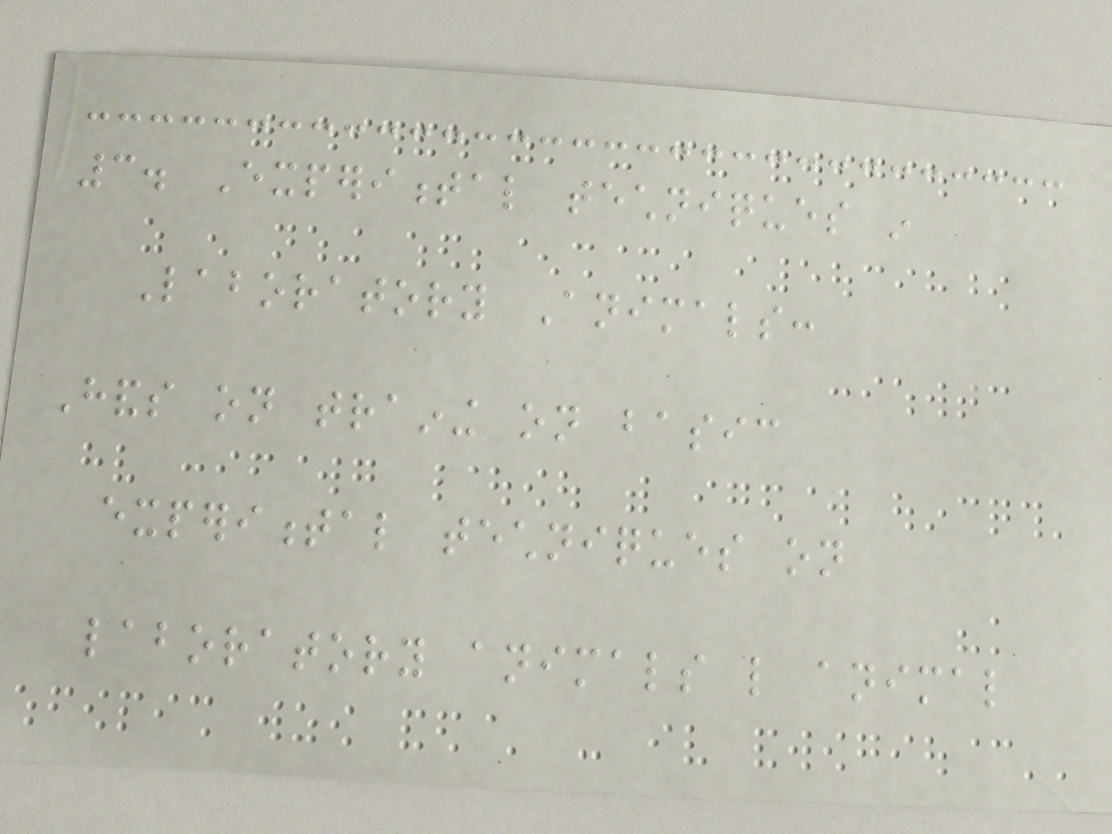3. Experimental techniques in
Laboratory Animals:
Hands on training on basic
experimental techniques on
laboratory animals like animal
